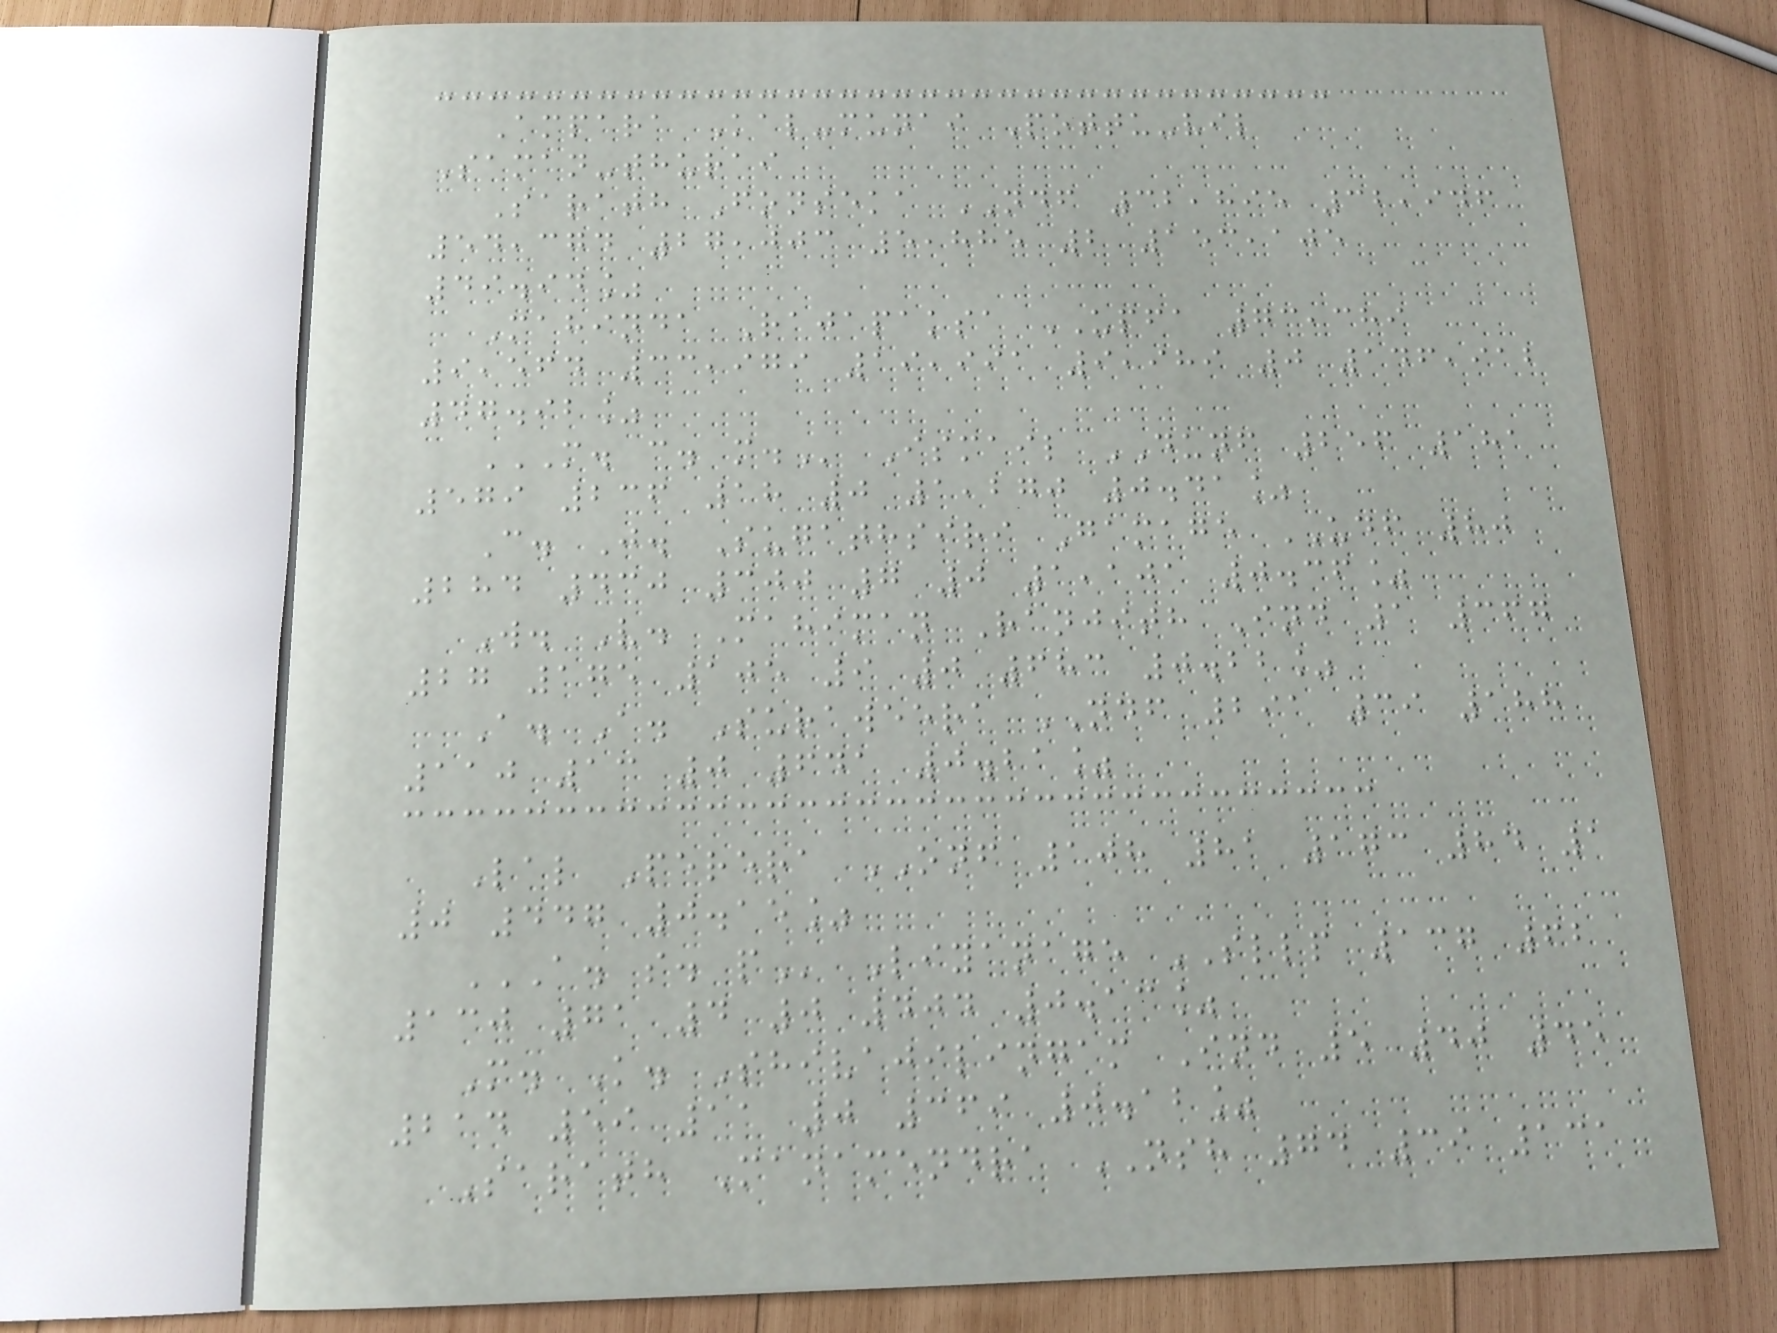Ampara Kal-munai Pottu-vil
Saman-thurai
Sarath Fonseka NDF 32,895 32,946
54,374 27,003 5,885 2 153,105
49.94%
Mahinda Rajapaksa UPFA 73,389
9,564 33,979 19,991 9,989 0 146,912
47.92%
M. C. M. Ismail DUNF 256 181
579 236 18 0 1,270 0.41%
C. J. Sugathsiri Gamage UDF 80
284 430 300 7 0 1,101 0.36%
W. V. Mahiman Ranjith Ind 1 367
27 175 105 9 0 683 0.22%
A. A. Suraweera NDF 291 39 188
110 13 0 641 0.21%
Lal Perera ONF 108 81 173 84 1
0 447 0.15%
A. S. P Liyanage SLLP 137 62
130 71 4 0 404 0.13%
M. K. Shivajilingam Ind 5 40 45
214 59 11 0 369 0.12%
Sarath Manamendra NSH 74 39 131
